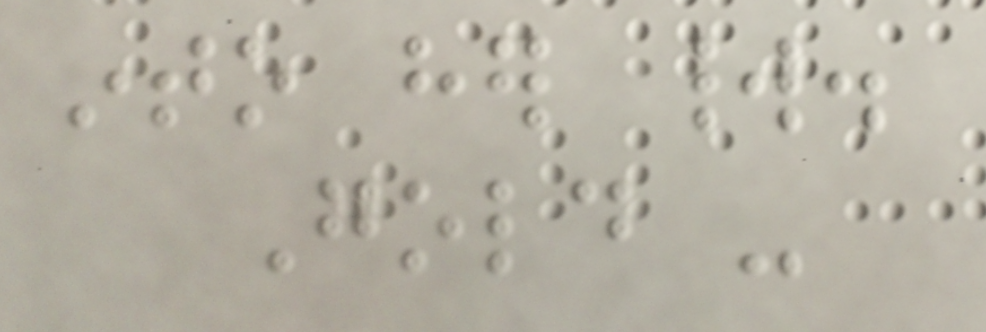into her world.
Gold -
